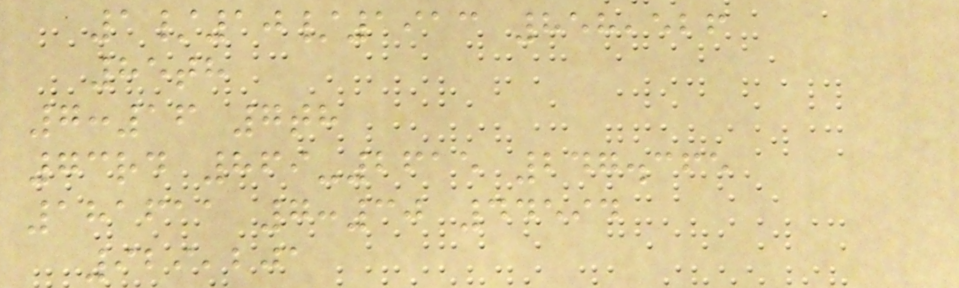1/10/1913 858,526
85th
7:16 7th
73rd 869-2615 247.365
181611 7:30 44594
929,201
